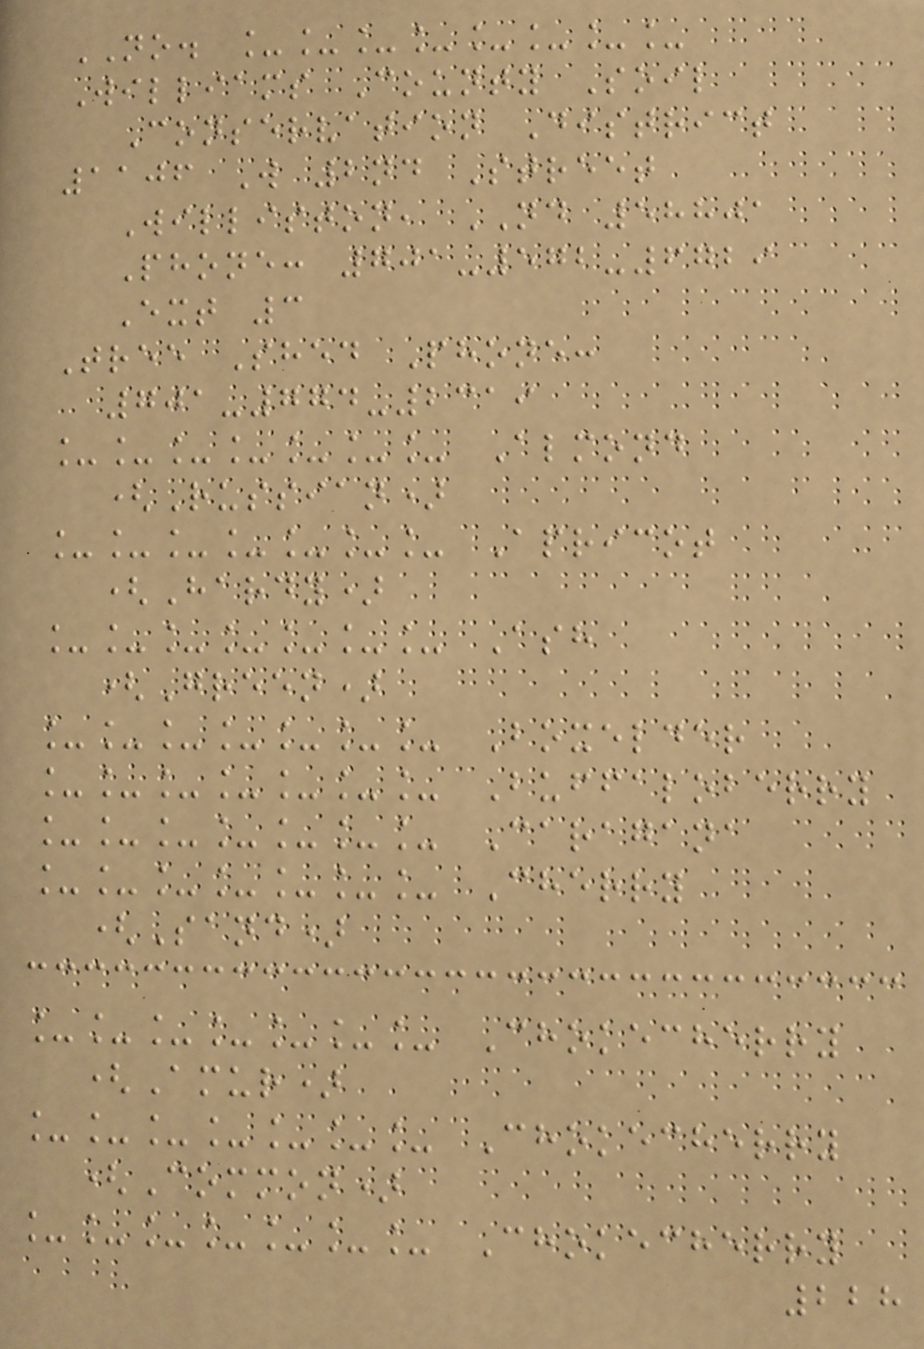NO. ________
Williams County Soil
Conservation District
1106 W 2nd Street
Williston, ND 58801
Phone: 701-572-6729
Ext 3
Tree Shed Phone:
701-774-2319
_______ Almond
(Russian)
_______ Apricot
(Hardy)
_______ Ash
(Green)
_______ Boxelder
_______ Buffaloberry
_______ Caragana
_______ Cherry
(Sand)
_______ Chokecherry
(Amur)
_______ Chokecherry
(Common)
_______ Chokecherry
228
